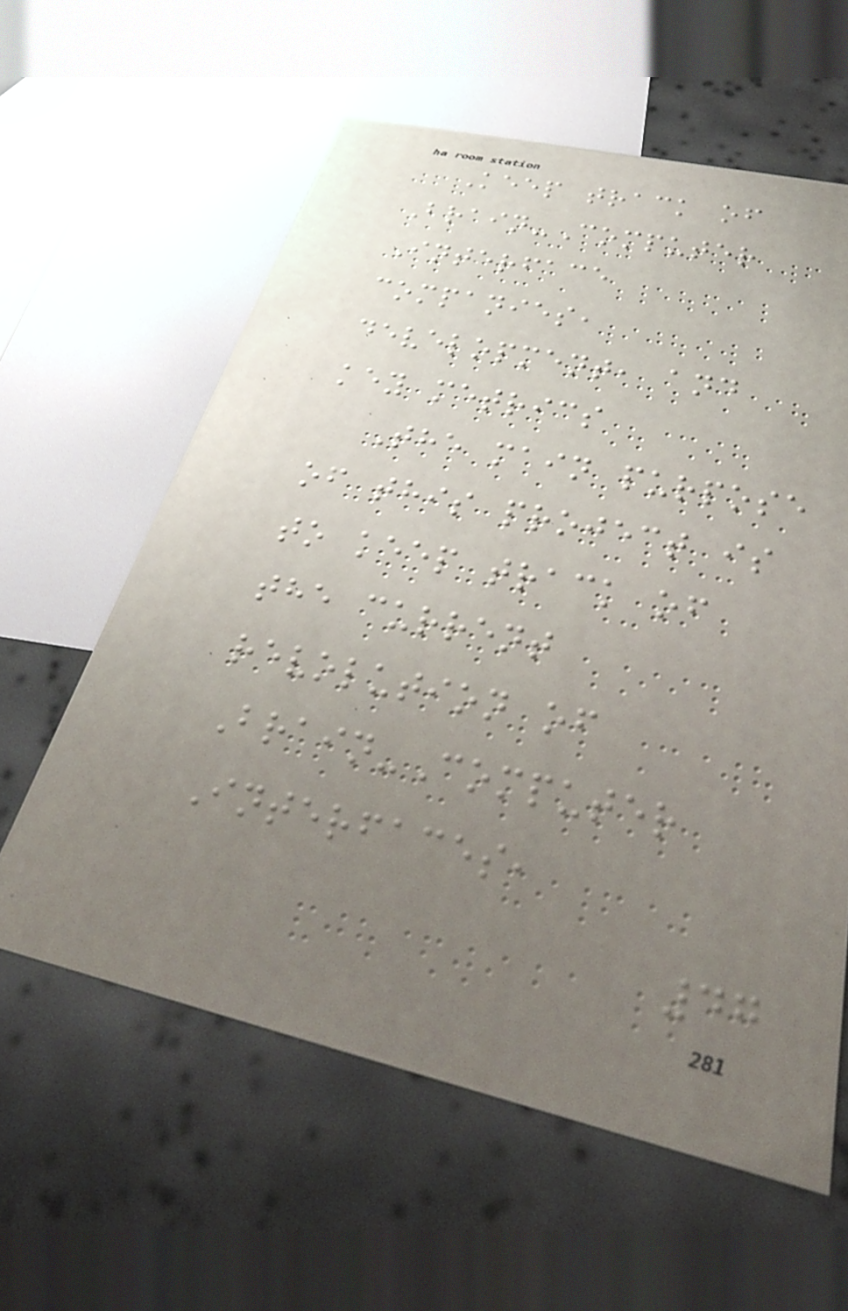Keep track of
Brain-Computer
Interface
companies,
development, and
key metrics
The main purpose
of this project is
to keep track of
the current
revolution of
Brain-Computer
Interfaces,
47
